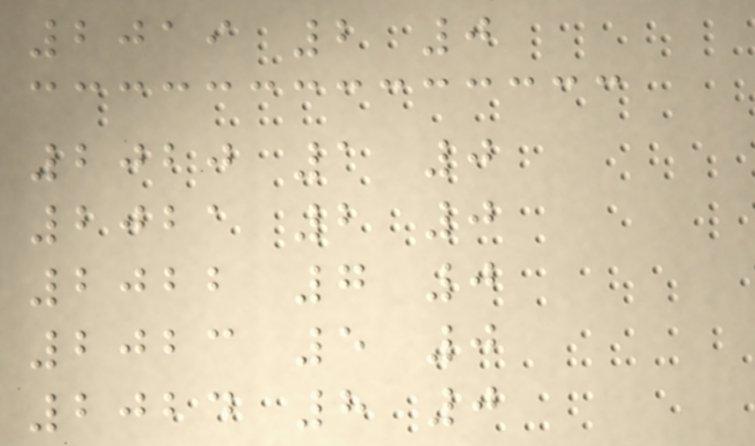2019 2 0
2020 1 0
2021 2 0
2022 7 0
2023 5 0
2024 8 0
